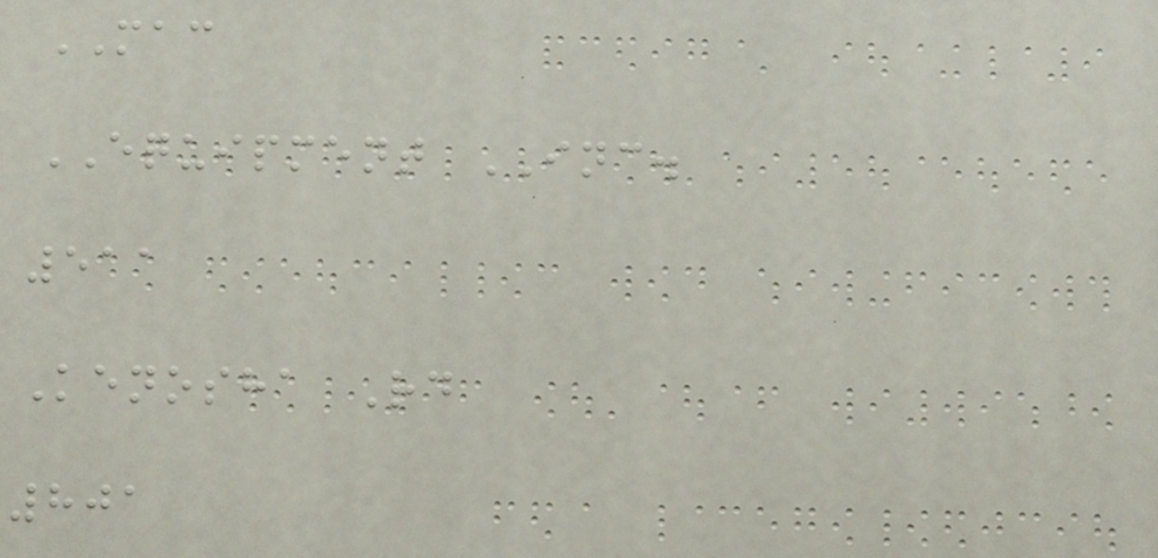MAC
EQUIPMENT INC.
511
Kenosha Rd
801
